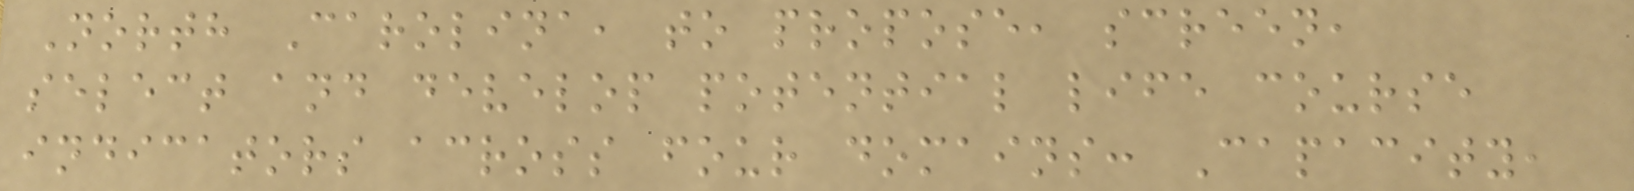North Carolina, to propose, screen,
select and develop potential life course
indicators across four domains: Capacity,
